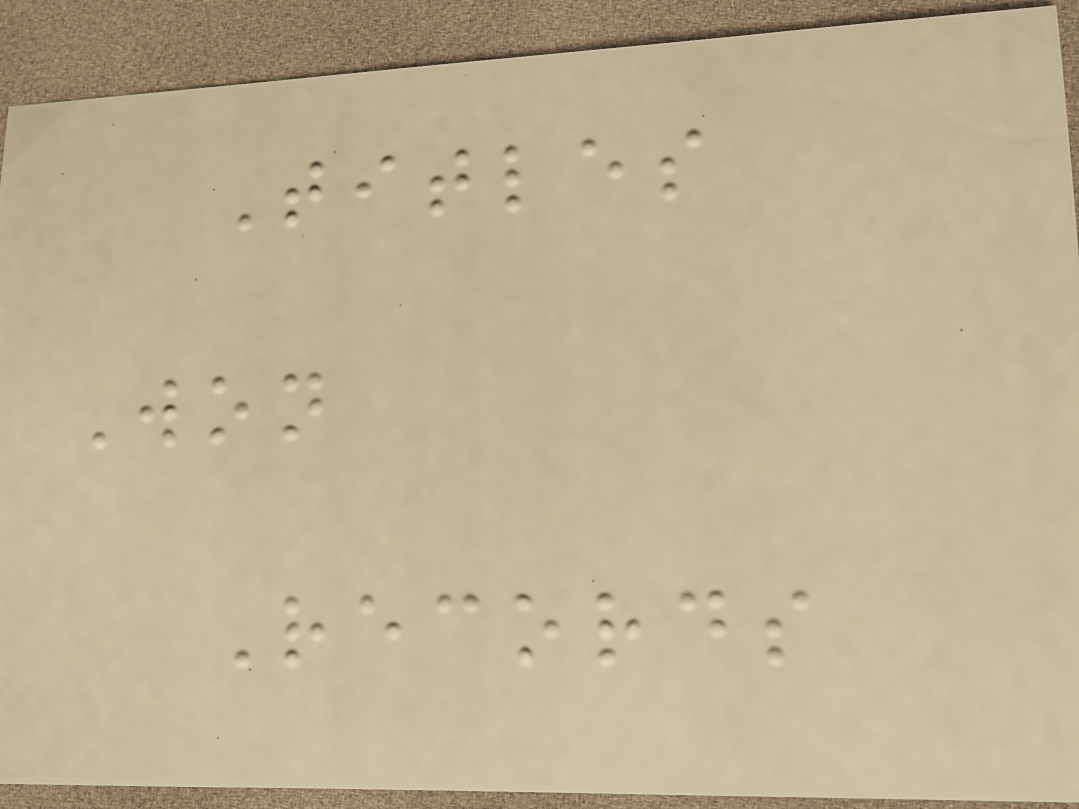Titles
Won
Records
